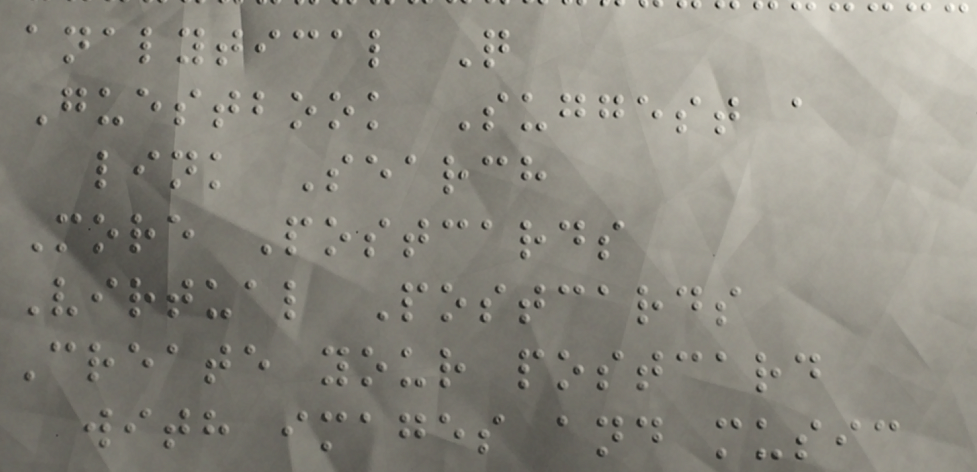analytical Q
Guestbook Suggest a
link Search
More Postcards
Virtual Postcards
Create your postcard
with images and music
